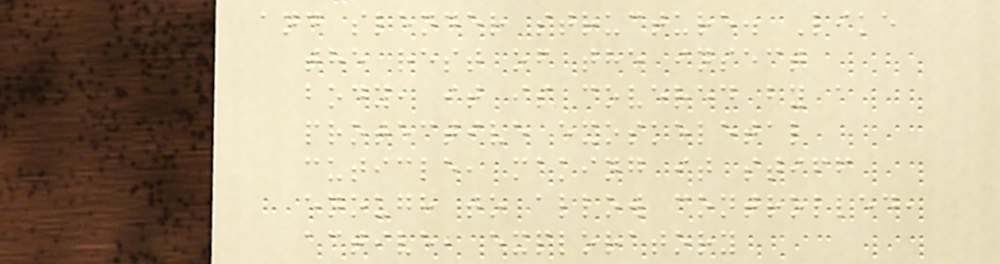and slender structure. Like
the rest of the insect
body, it is covered by a
protective exoskeletal
cuticle, making it stiff
enough to allow controlled,
active, exploratory
